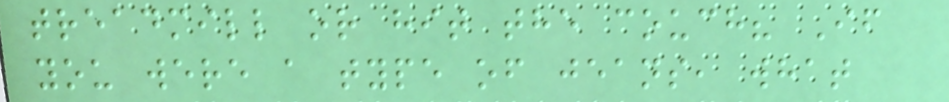treadmill or hit the couch? If
you were a type of jeans, what
